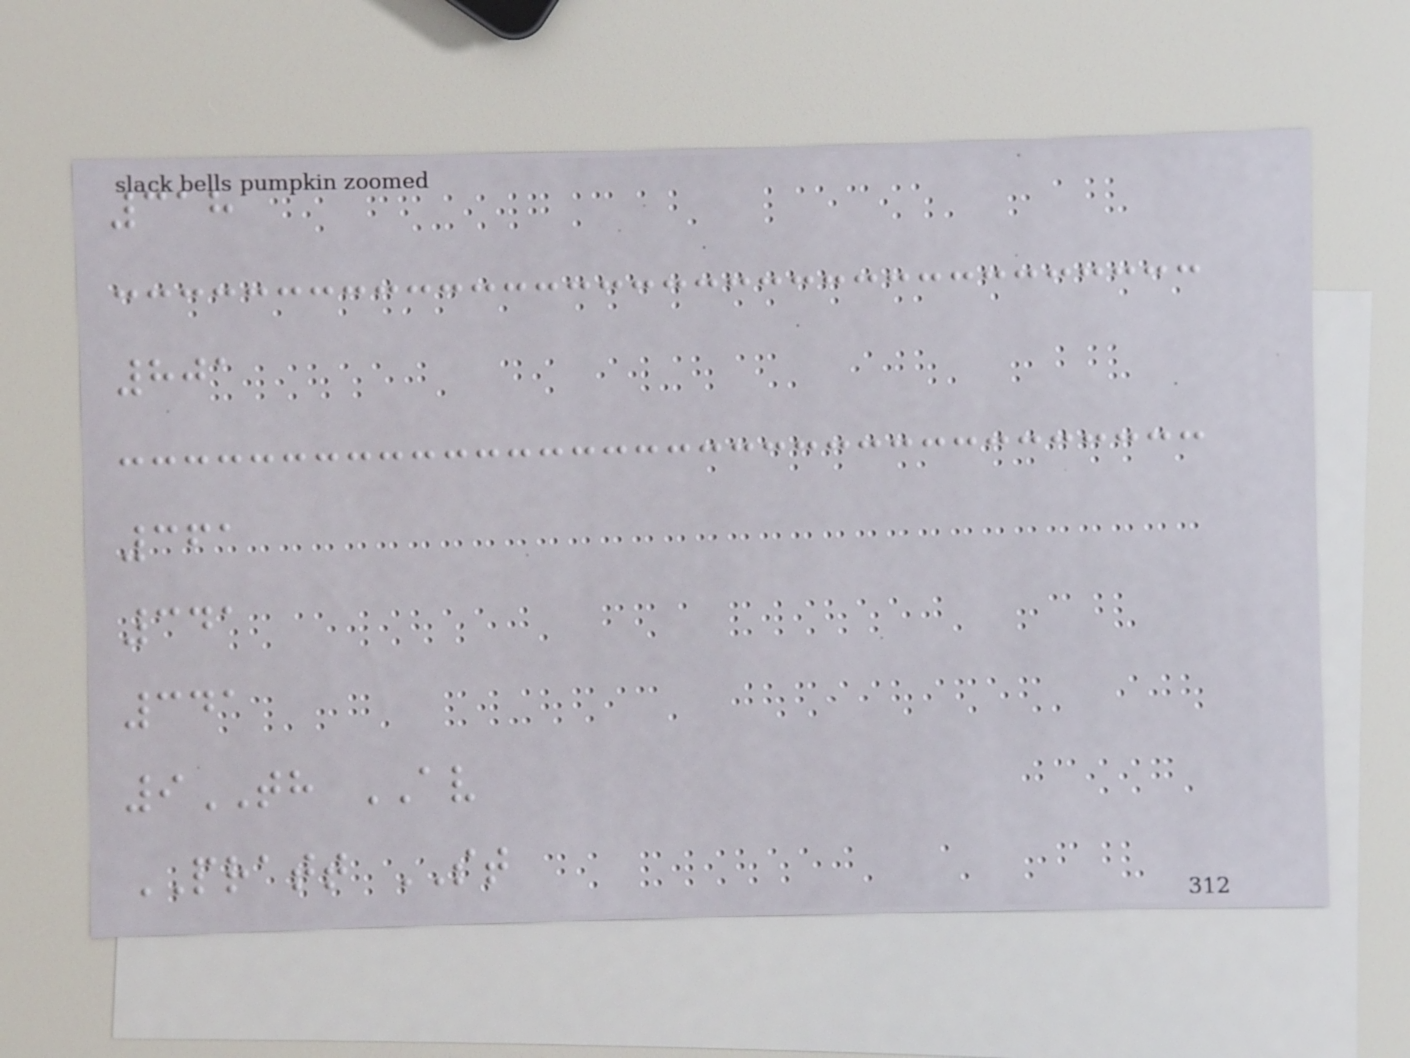318
801
361
341
341
9TH AV
PRATT ST
